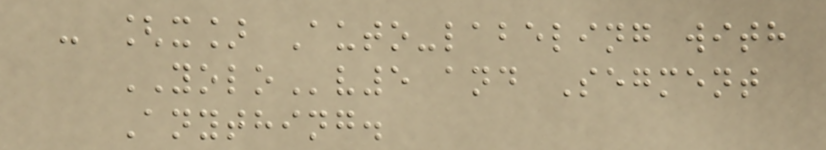- [x] Auto-labeling with
YOLOv5 and Segment
Anything.
